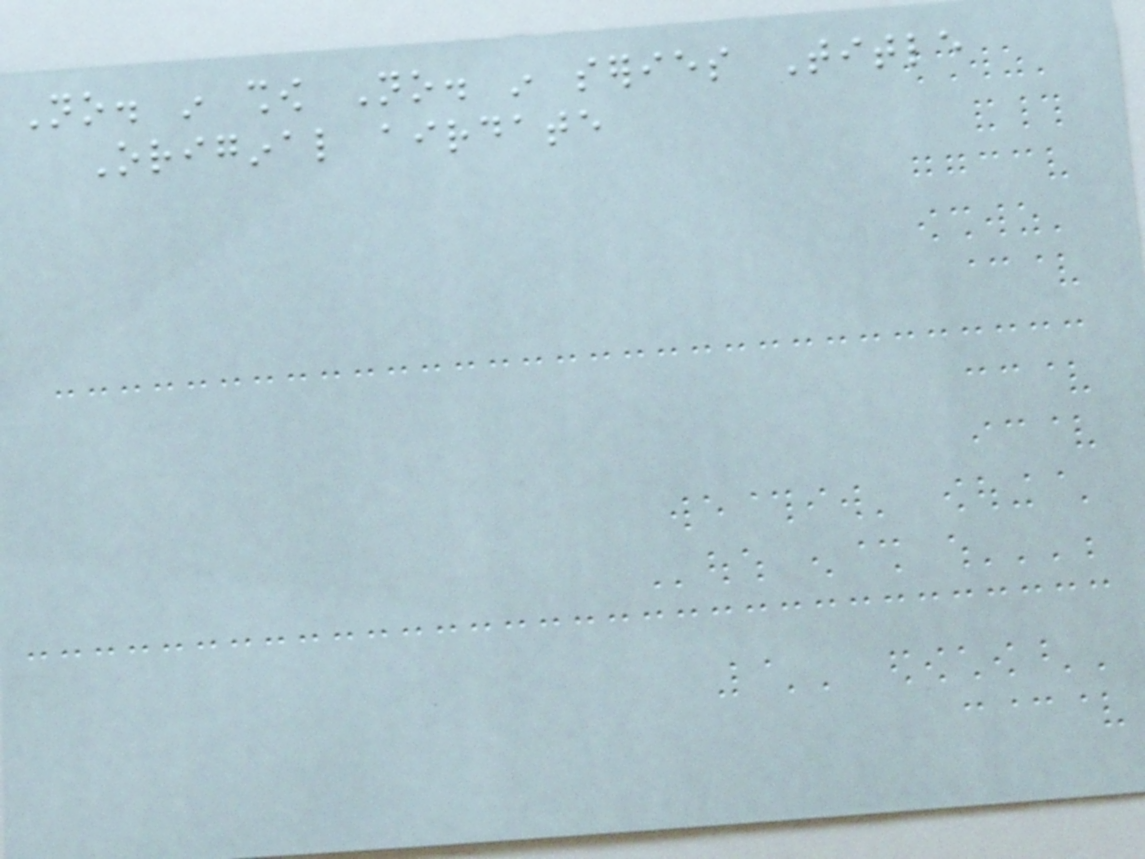No. in show No. in series Title
Original airdate
